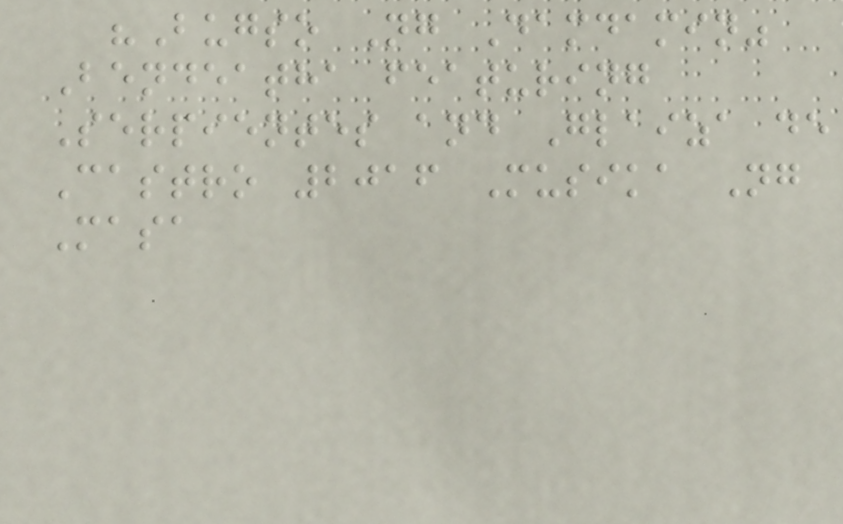"Bugso Ng Damdamin"
Bendeatha featuring
Serpientes and Glaiza de
Castro 2016 Musika Ng
Masa
